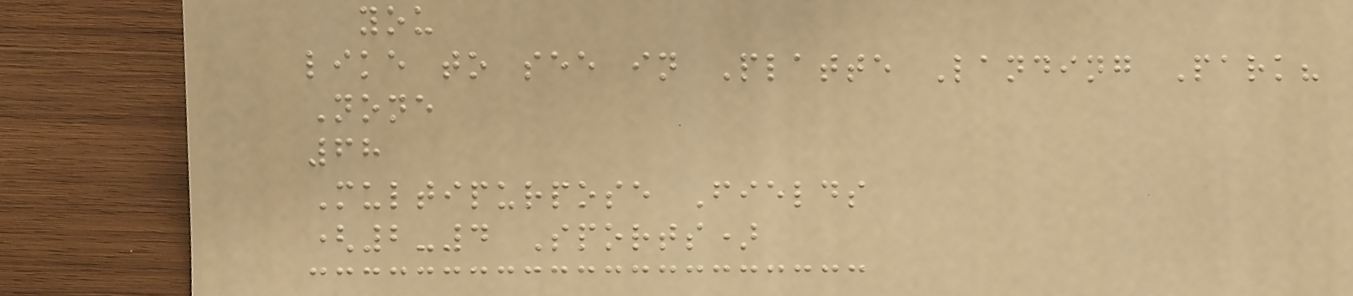you
like to see in Platte Landing Park?
None
68
Multipurpose Fields
(2-4 Sports)
